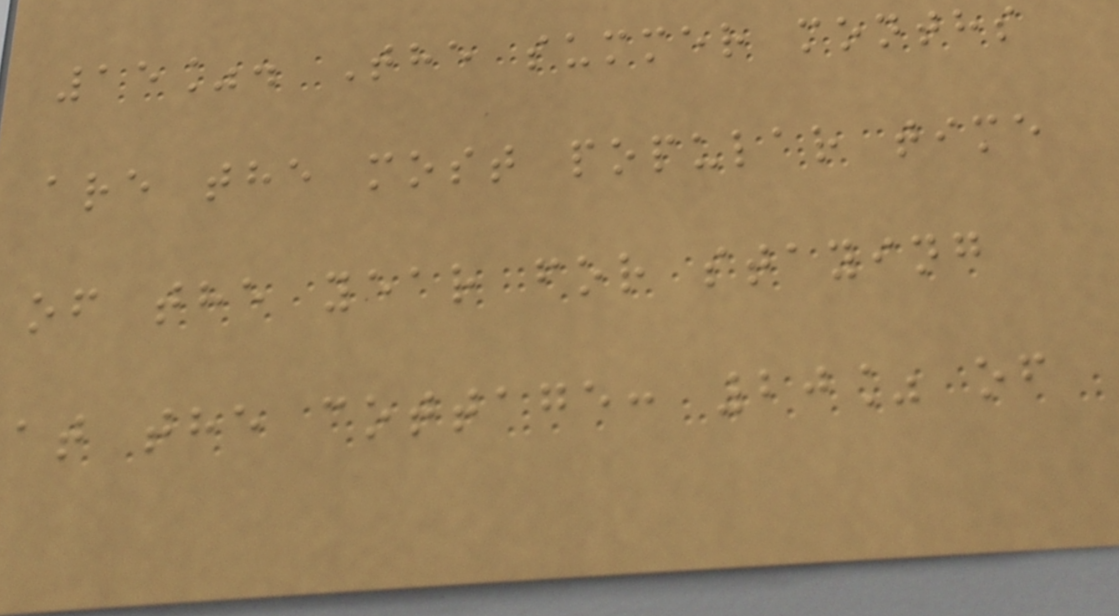15%. The summer months
are the most popular time
of the year for staying
at the cottage: 20% of
